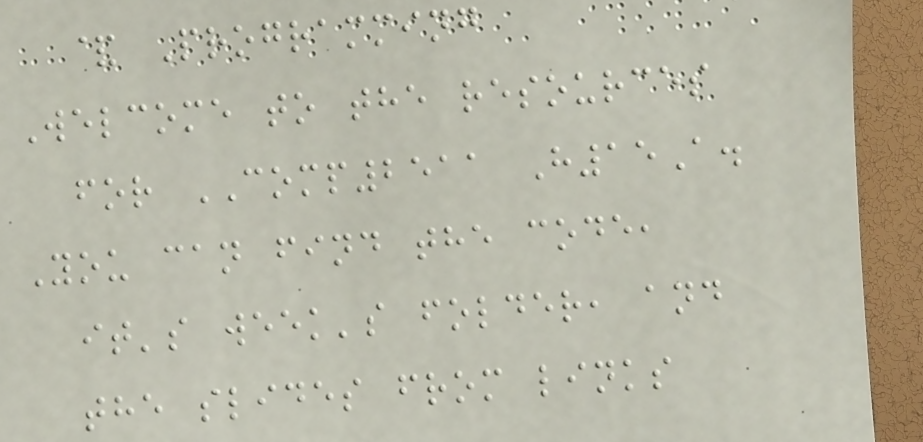& Programming
Welcome to the resources
for COMP2511 H15A.
You can find the code,
it's week's folder, and
the slides from links
